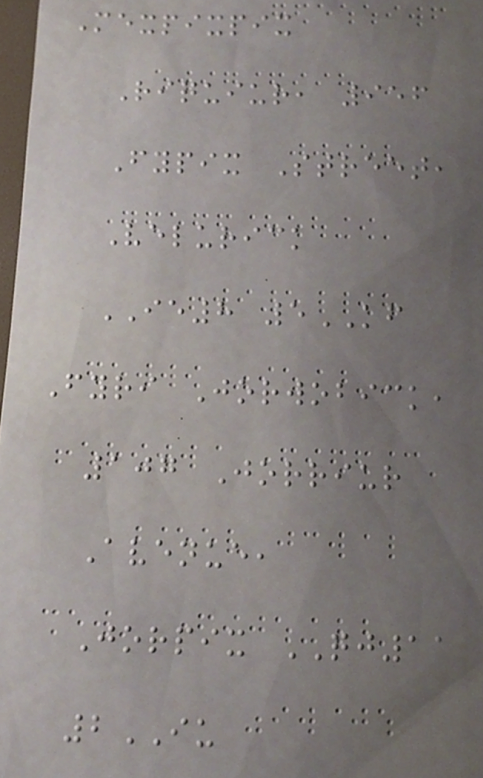Mexpixpix
Riquiur, 956
Fypix Street,
Velurick
IE8 5KF
Fyri Jorwobick,
107 Jorriur
Avenue,
Jorpix QJ11
2IU
